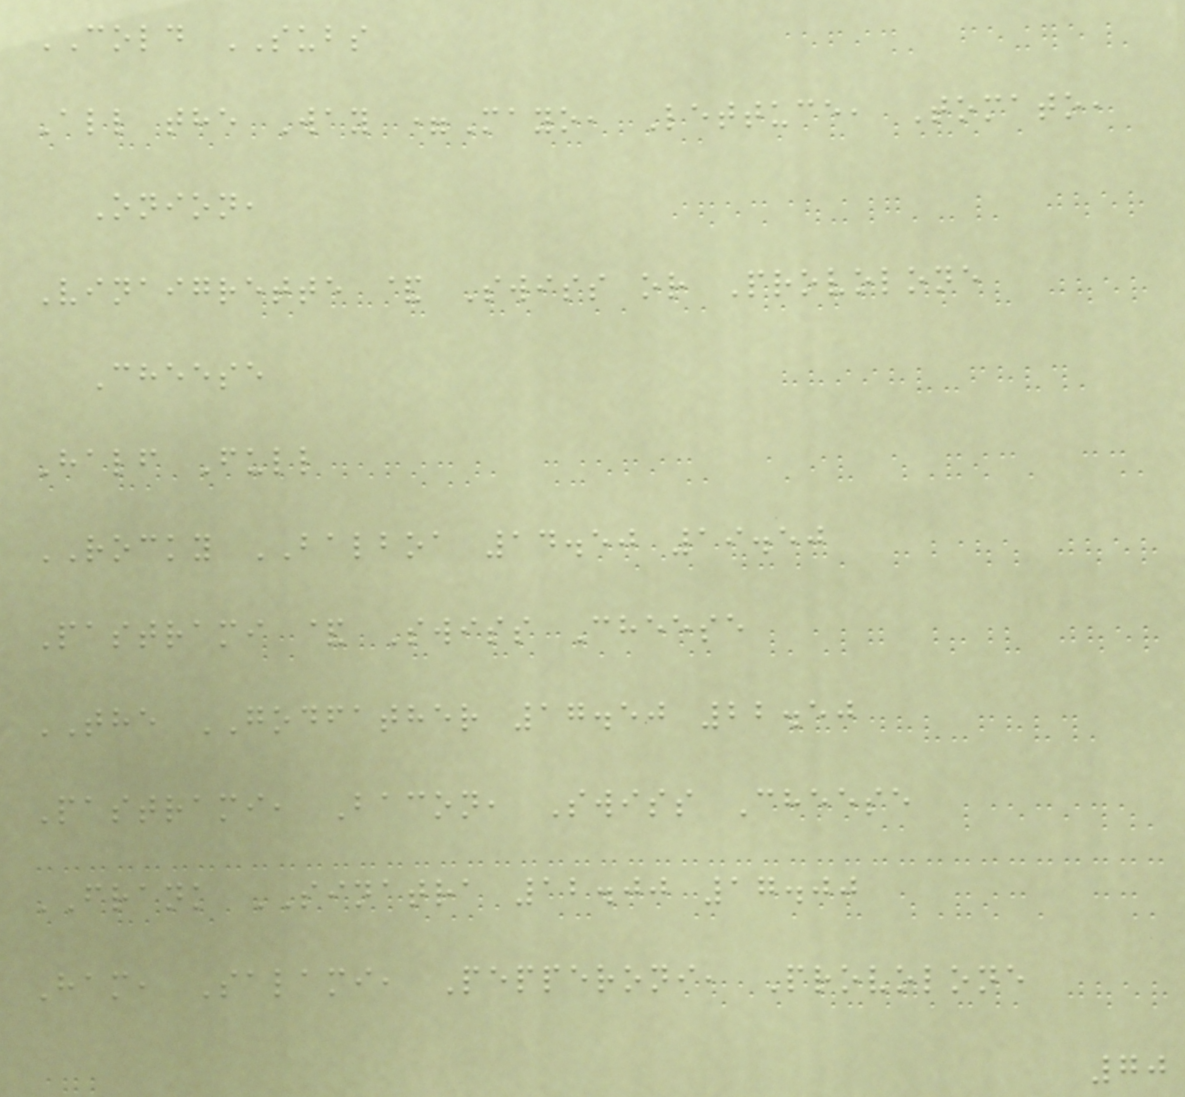COLD SUBS
All the Way =Mayo, Lettuce, Tomato,
Onion,
Vinaigrette & Swiss or Provolone
Cheese
Half Full
ROCKY BALBOA 14.50 19.50
Pastrami & Swiss Cheese
THE GODFATHER 17.50 22.50
Pastrami, Bacon, Swiss Cheese
FRANK SINATRA 12.00 17.00
Ham, Salami, Pepperoni, Provolone
70
